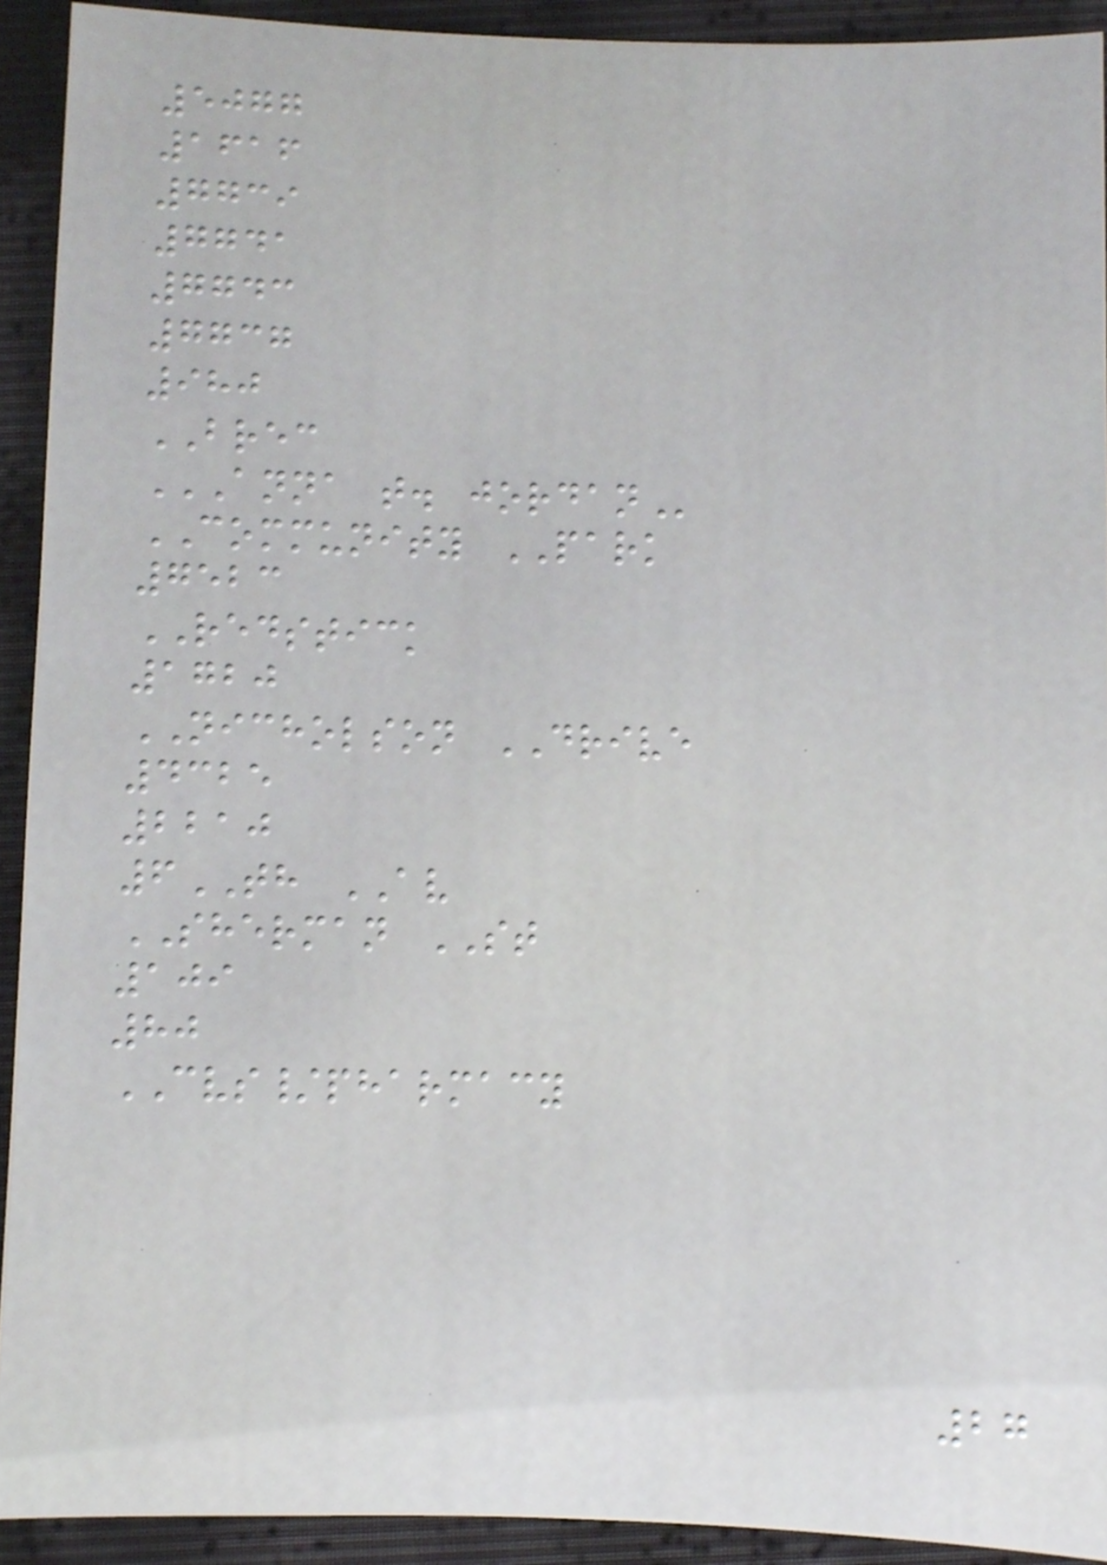5077
1616
7739
7741
7743
7737
980
BREC
ANNA T. JORDAN
COMMUNITY PARK
7523
REDSTICK
1720
NICHOLSON DRIVE
4325
2210
6TH AV
SHERMAN ST
109
80
CVS/pharmacy
27
